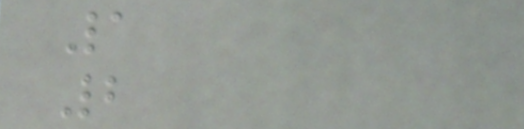1
2
